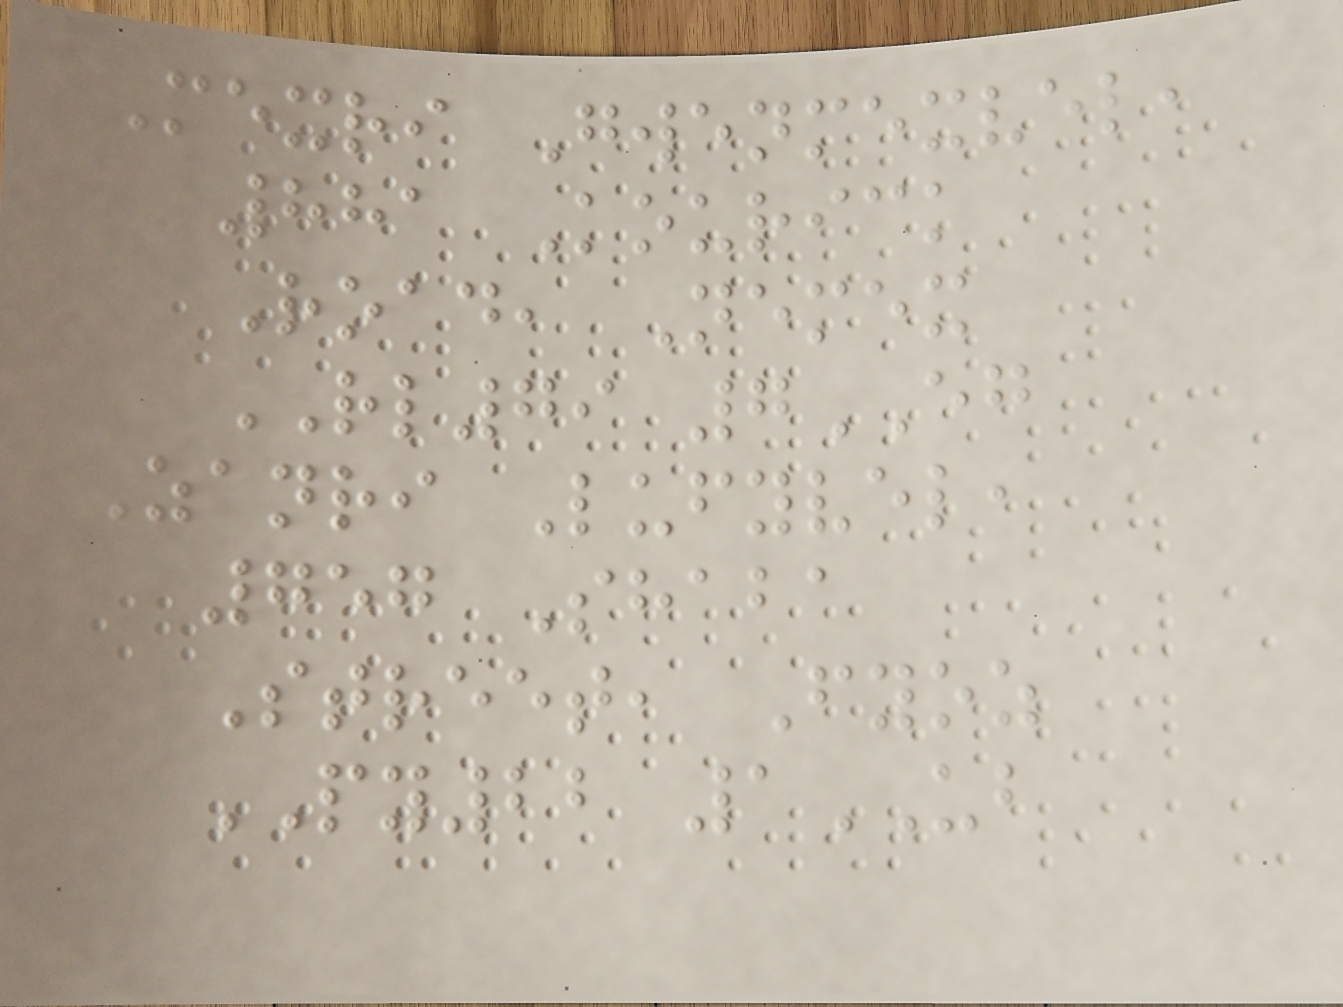Mexri Gwenmexvel,
881 Kourick
Road, Nemex
RL79 7EG
Zanri Lufyvel,
757 Shaba
Street, Fyoz
PY22 1UB
